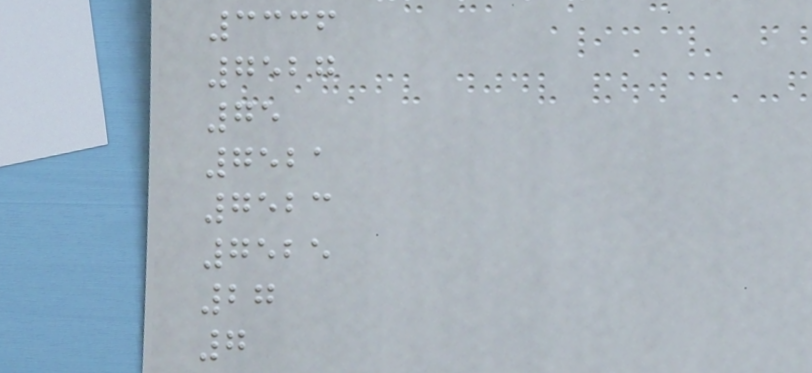3336
7527
75
7521
7523
7525
27
7
